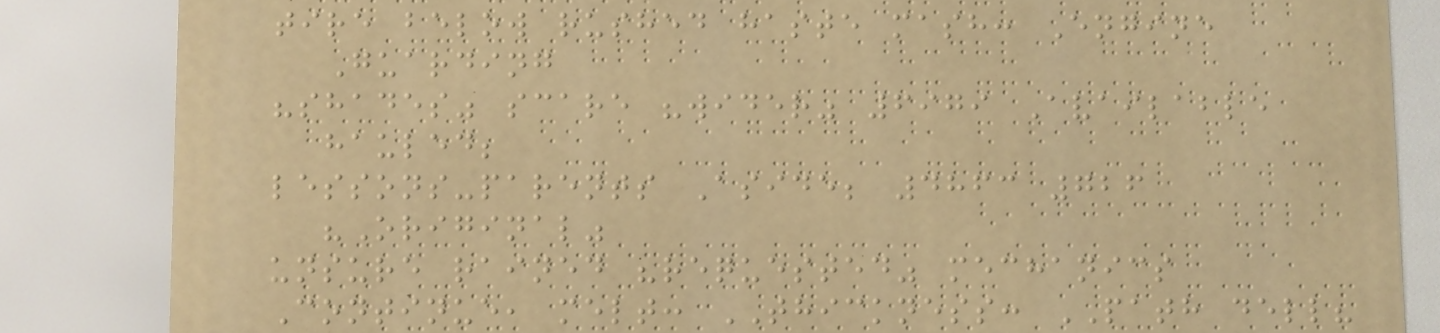tire below rushed haste mash: Engine
Guarding
"shades" scare "wider" 6979 Available
hauled;
lessons-parents Aside; 4863 726
"Original"
unsure rained "requested" mechanics
Continue, melt: THICKNESS: PATH dell?
